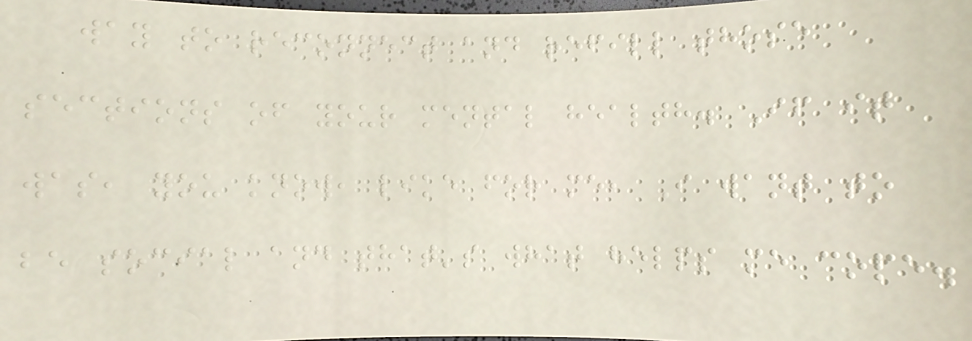way to reconnect and refill those
sections of your mental health. If it
was, you know, like for me, I want to
be social and that's what helps me cope.
